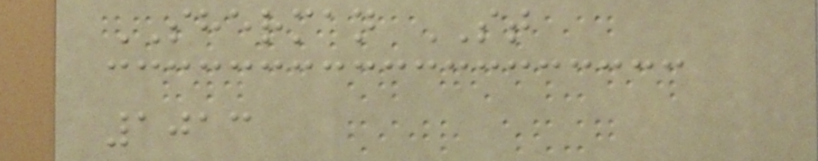SHERMAN ST
1013
